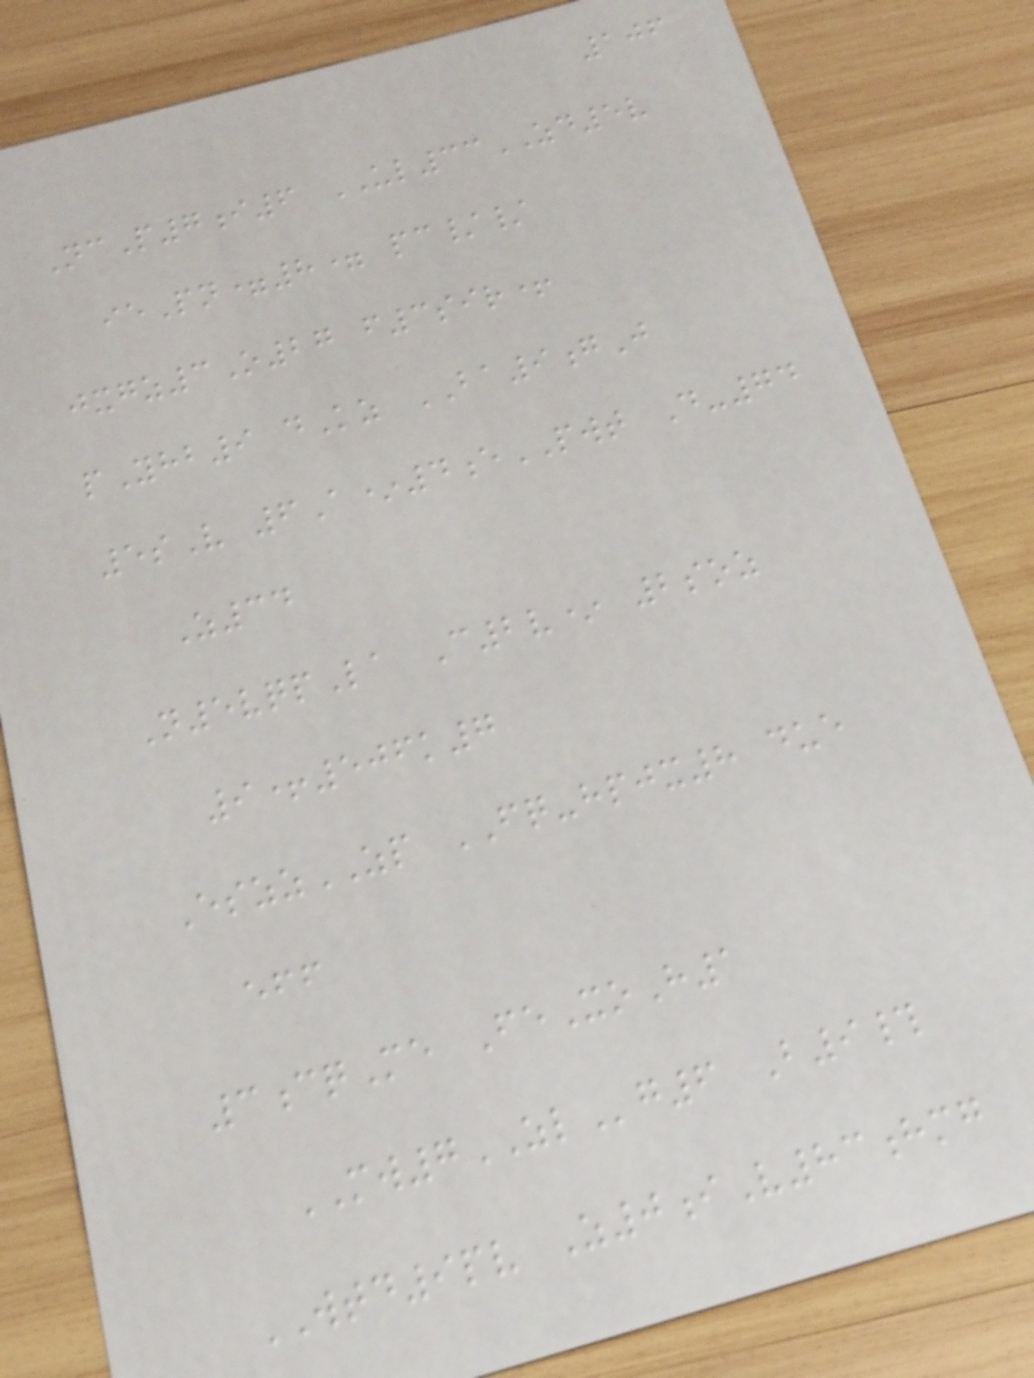106
NcP7i6 UL33ZD5v
iePn=8= pc//
jxgz3O27 f3sir+
pYhb9 dKz BA9gJ
5sV 6A*4ePWT D-74
Z34
N5vqpLa C2v* 2soz
9+506k7
EszzZP FQ-hpjx8 due
eff
3cqMe FeXoH1
MW7ZLg6 B9#
WTD9pv Z0iV83hmg
